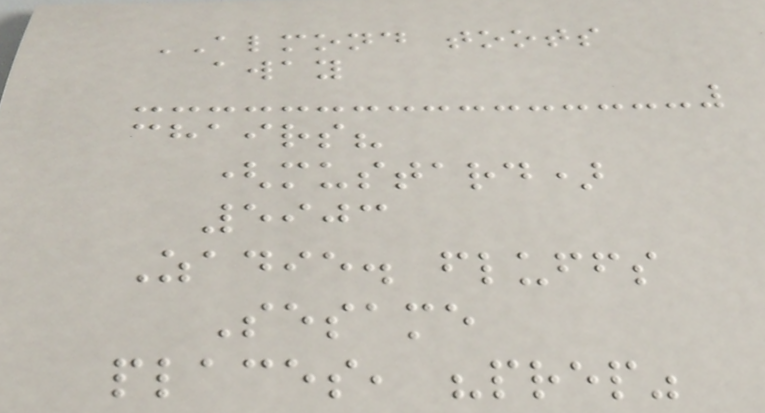ALMOND toots
away
chairs?
(mustard)
5903
Zadie. fluffs
Sesame
places, "prep"
